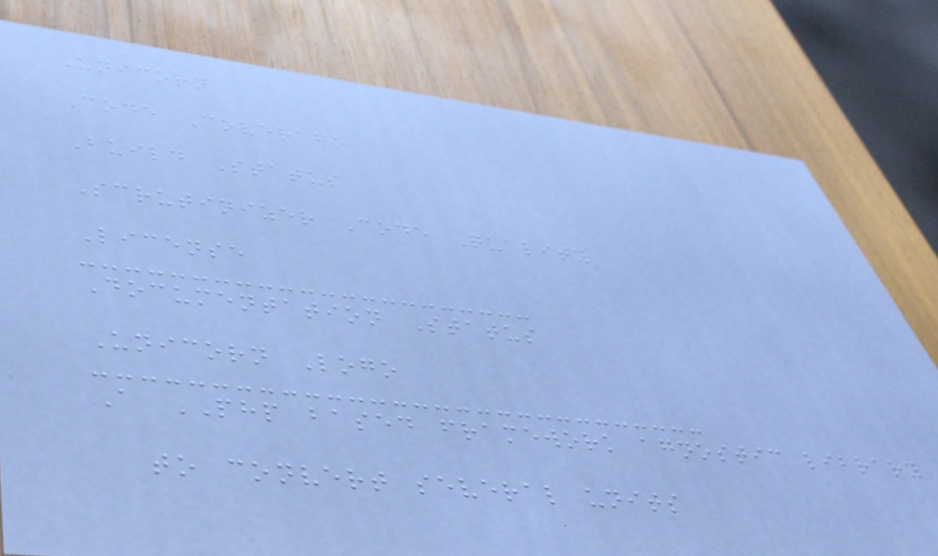Unicorn
Code Coverage
Build Status
Scrutinizer Code Quality
License
Documentation Status
Unicorn Logo
A PHP based framework agnostic library
to convert several units
